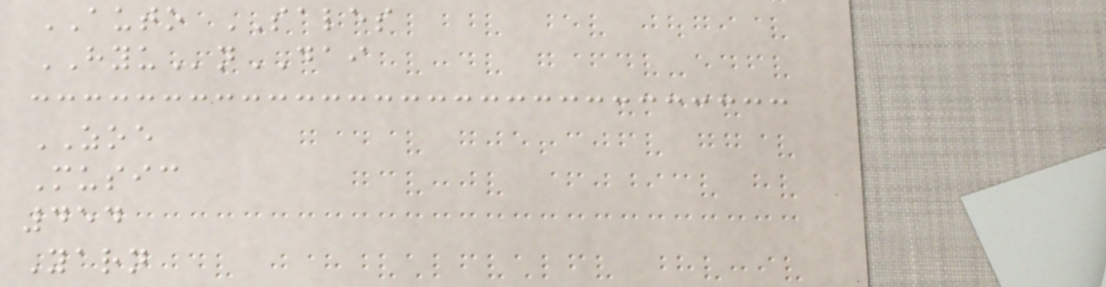AUTO SALES
HYUnDAI
ZOE
Music
454
Yarn
